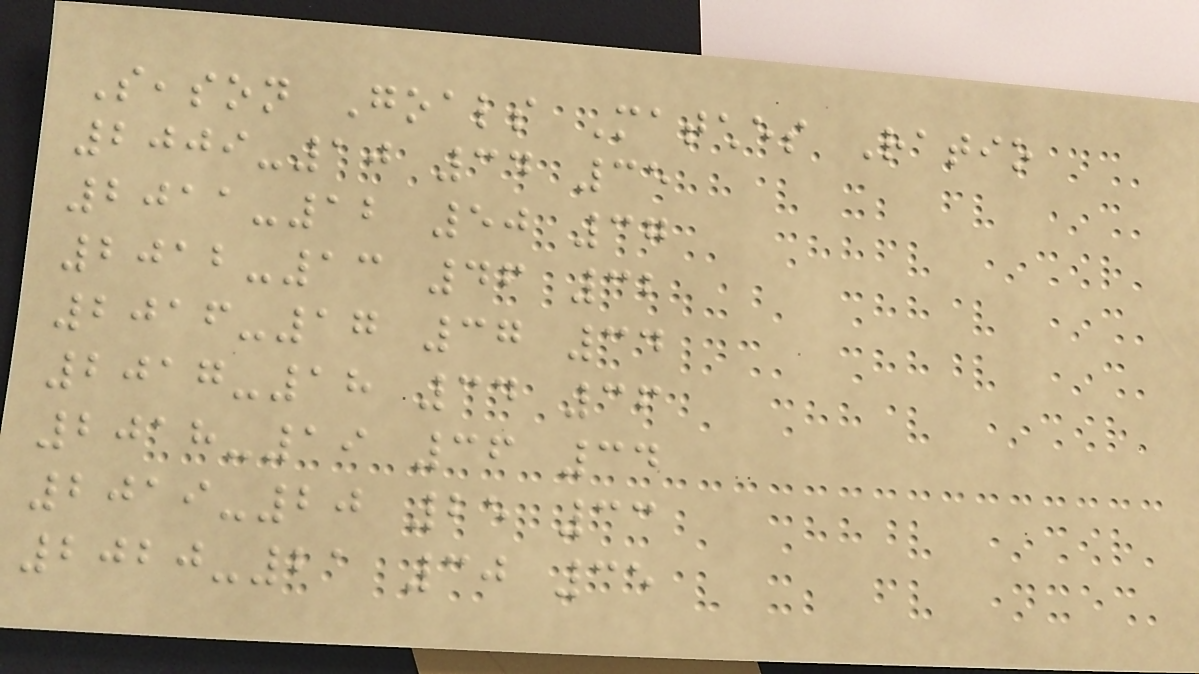Season Goals Matches Ratio
2009-10 34 35
2011-12 50 37
2012-13 46 32
2016-17 37 34
2017-18 34 36
2018-19 36 34
2019-20 25 33
2020-21 30 35
